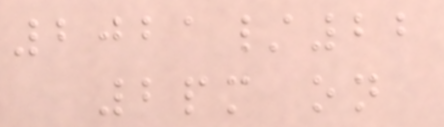2021/22
2pm on
